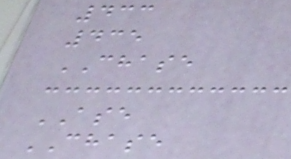433
435
CHASE
ASE
CHASE
